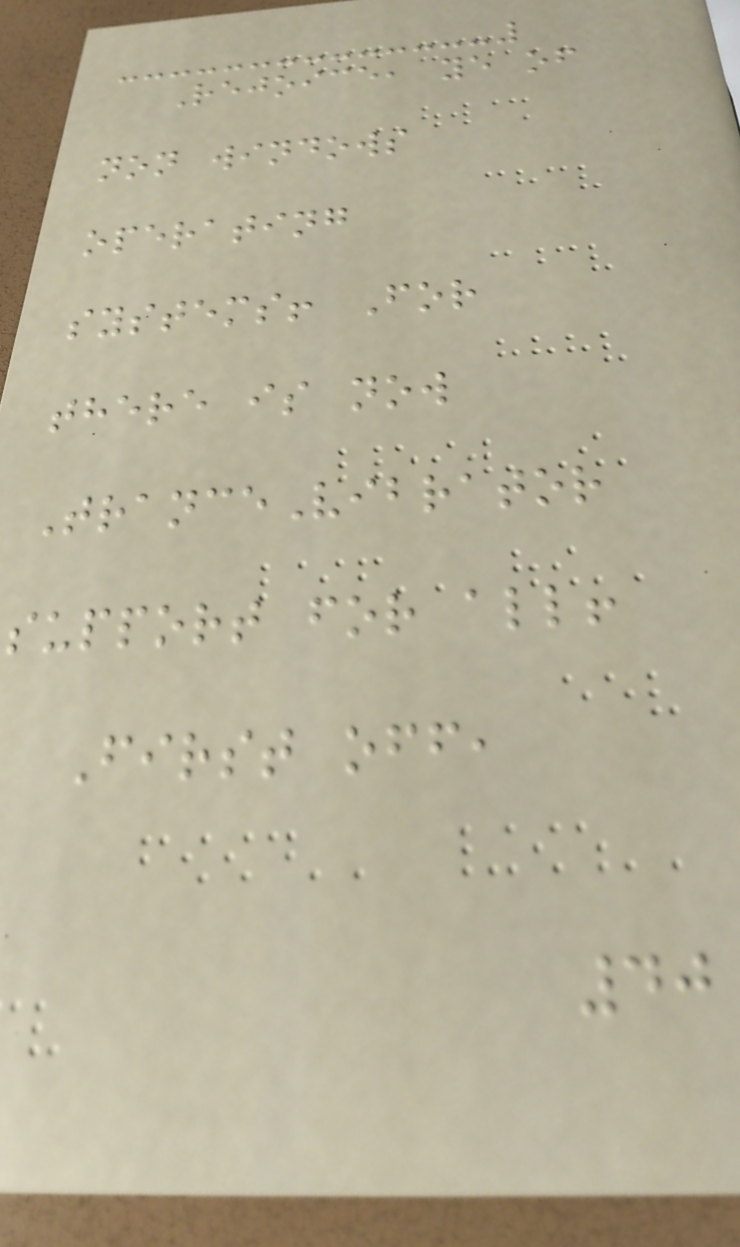Rejoice, ye of
non windows
operating
systems! For
there is now
TranceVibrator
support for all!
First off,
40
